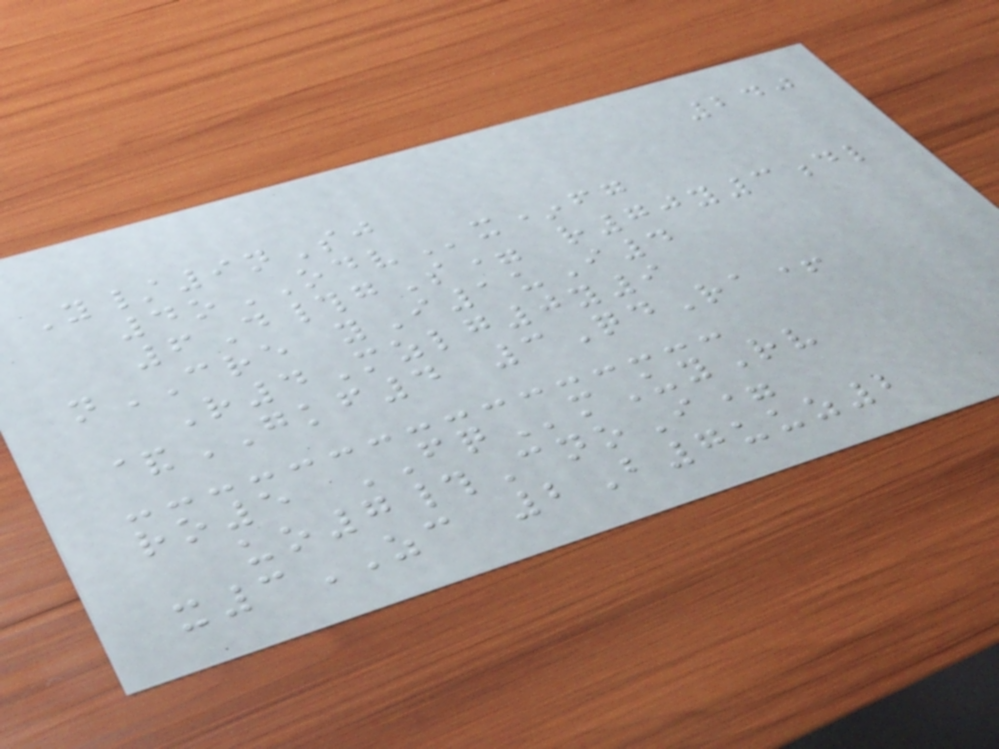240
Y/9nSj
4oODVx*fg
6D#gS= r70y3dl
nCRE yI1uI4
R4Mzlg0y9
&GKF4 3QdRa+
ro5 FQmUyRv
uo7#CnoI=
x3ZC 2B7uuz2
